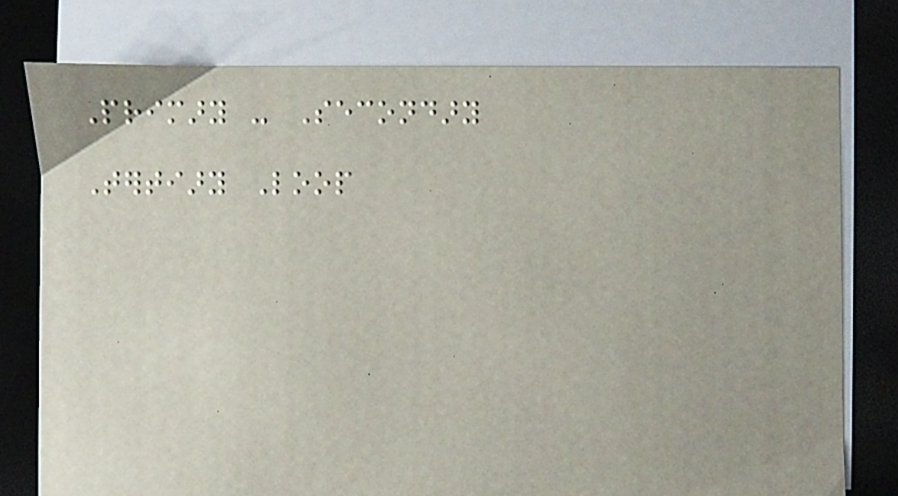Primary - Secondary
Tertiary Loop
